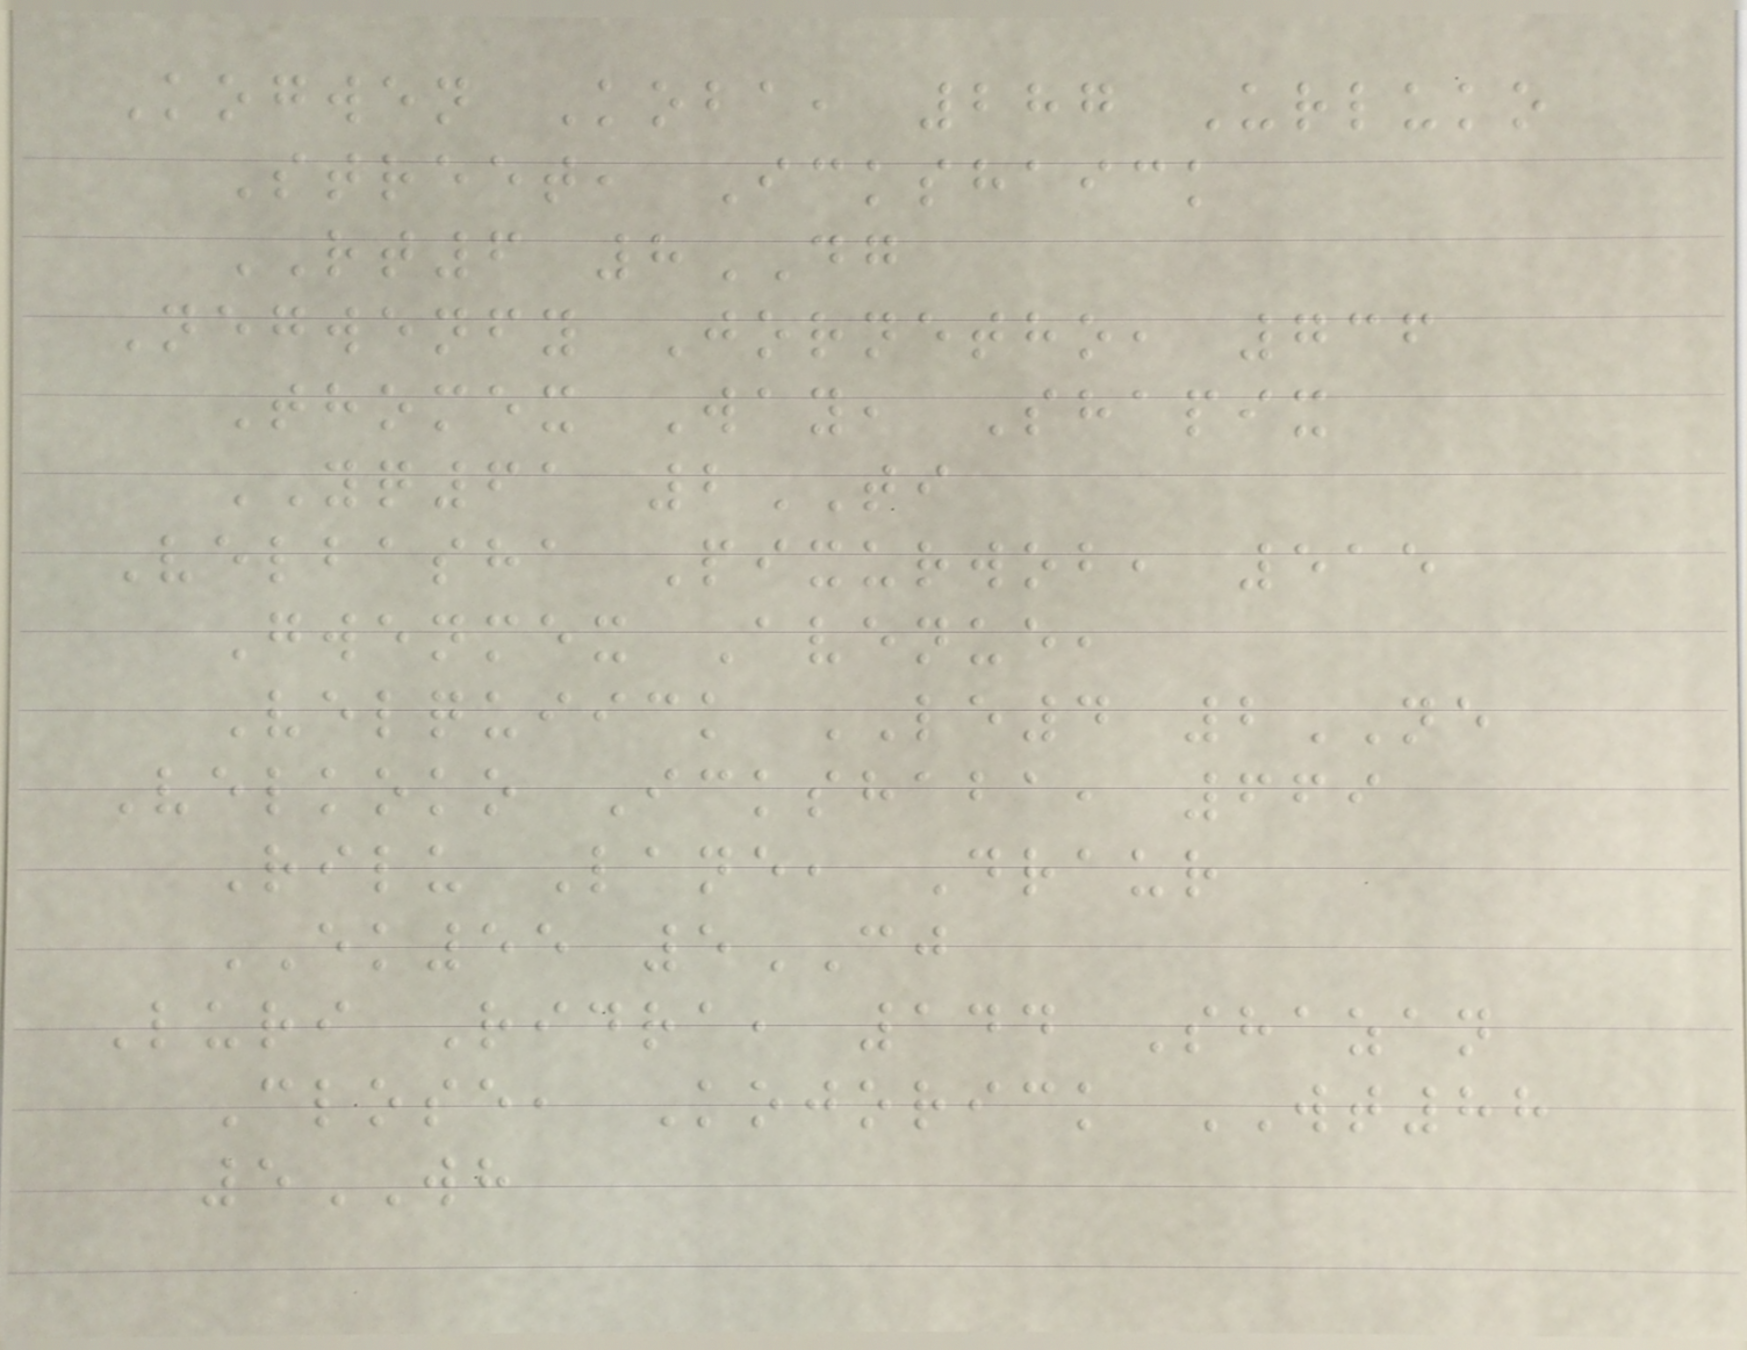Kogwen Koba, 287 Urluko
Street, Ickshaick
RT6 8DG
Negwenfy Jornetho, 736
Thomex Way, Shapix
YQ61 2TI
Velbasha Pixurwob, 515
Gwenmex Avenue,
Velquiick LE4 2NE
Velkoko Ickshaba, 669
Rilu Lane, Draur
EK55 5CJ
Luri Ridra, 144 Shazan
Close, Kojorick WT88
5WH
